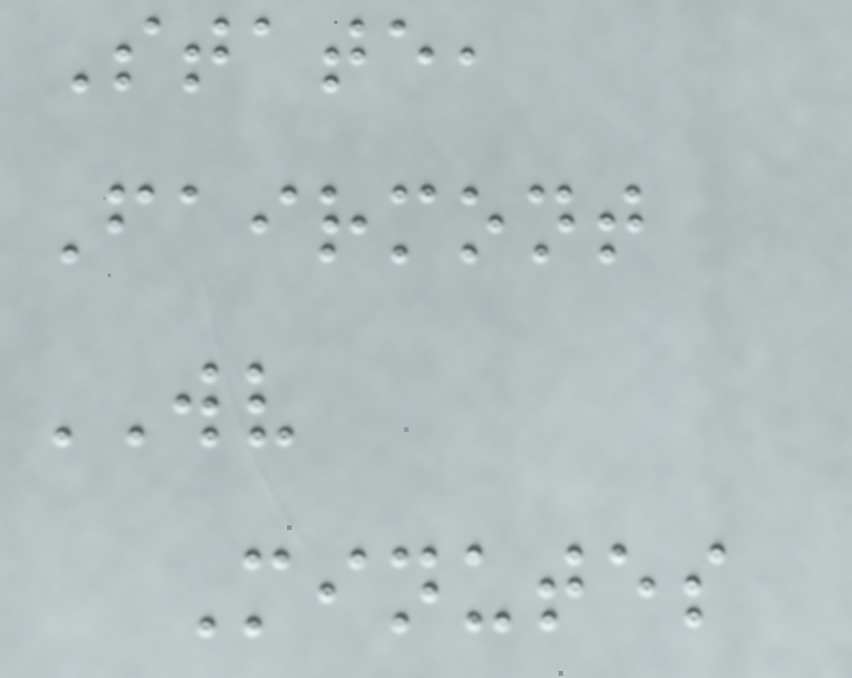State,
Fairmont
WV
Minutes
